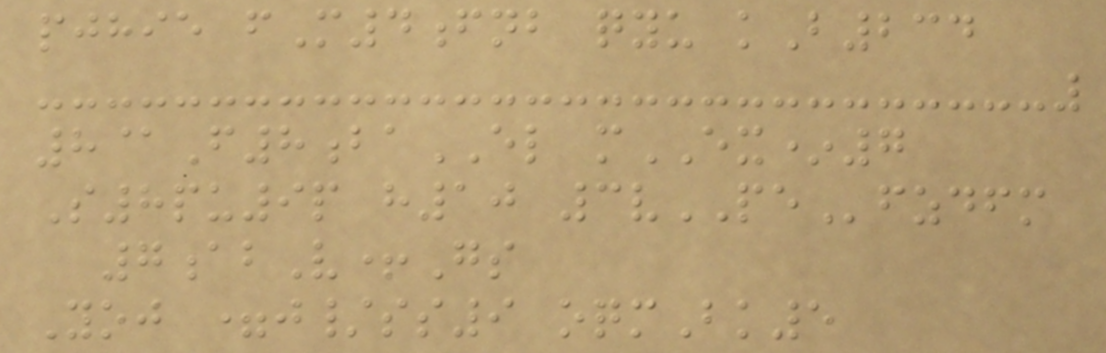pjhie fM4fnb qyu kB234
8@F8baEL mEX*7
S8pu9p h10 3vPEfzdfm
7abV+Gs
Yoj =j/ss9 oqmBk5
